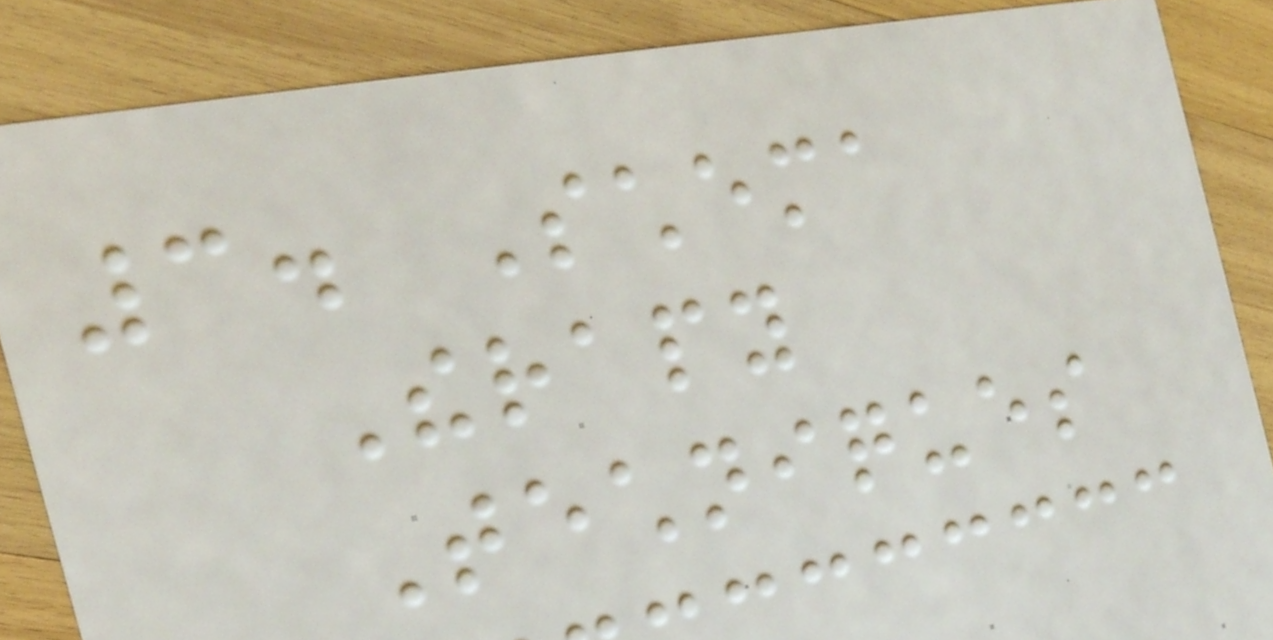3. Schema
Therapy
Techniques
